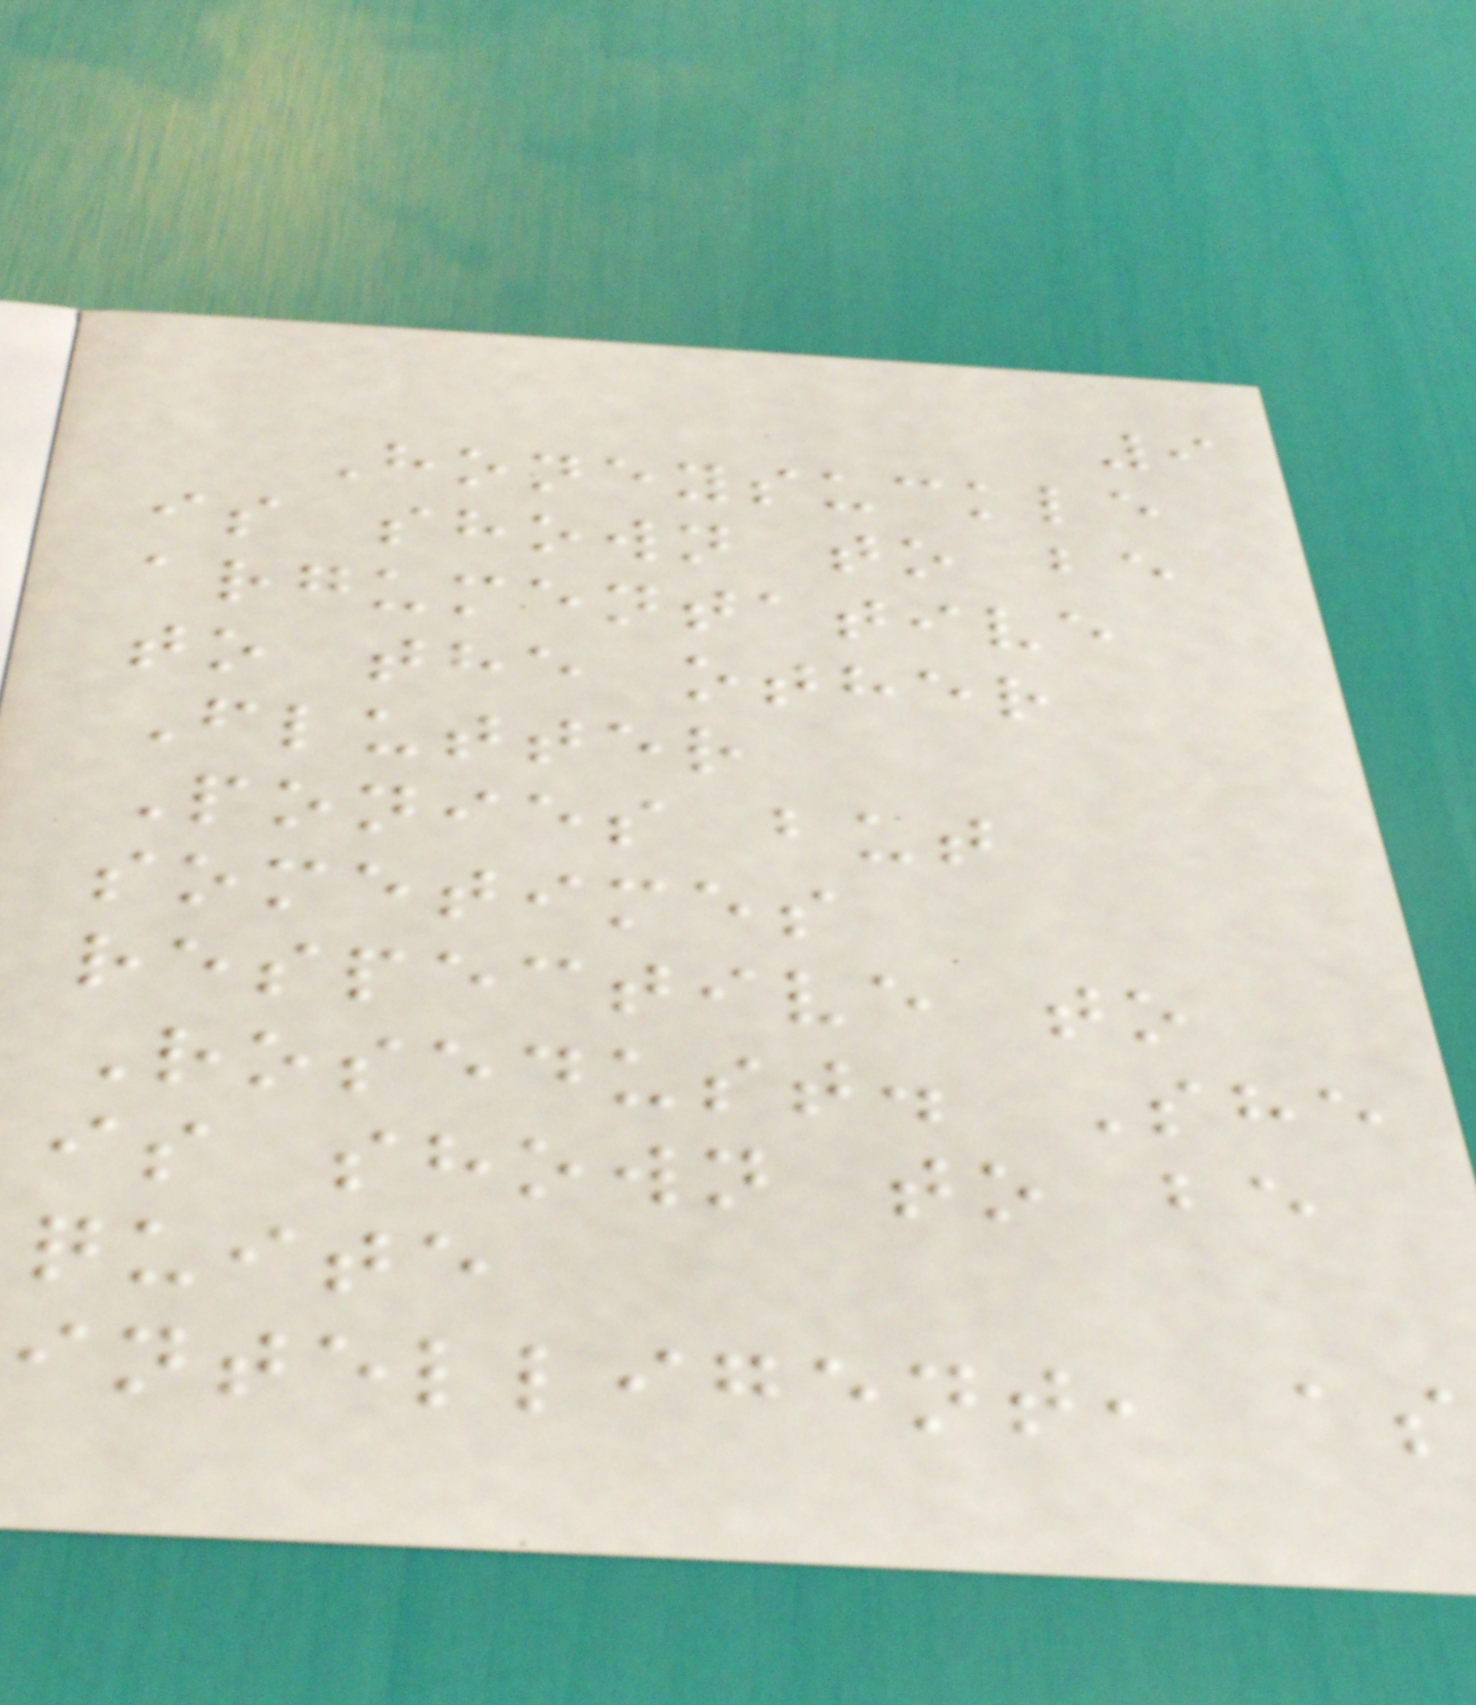9
Honeysuckle
is shown to be
argumentative
to the other
Flutter
Ponies but
sometimes
respective to
Rosedust. She
is shown to be
quite
intelligent, as
